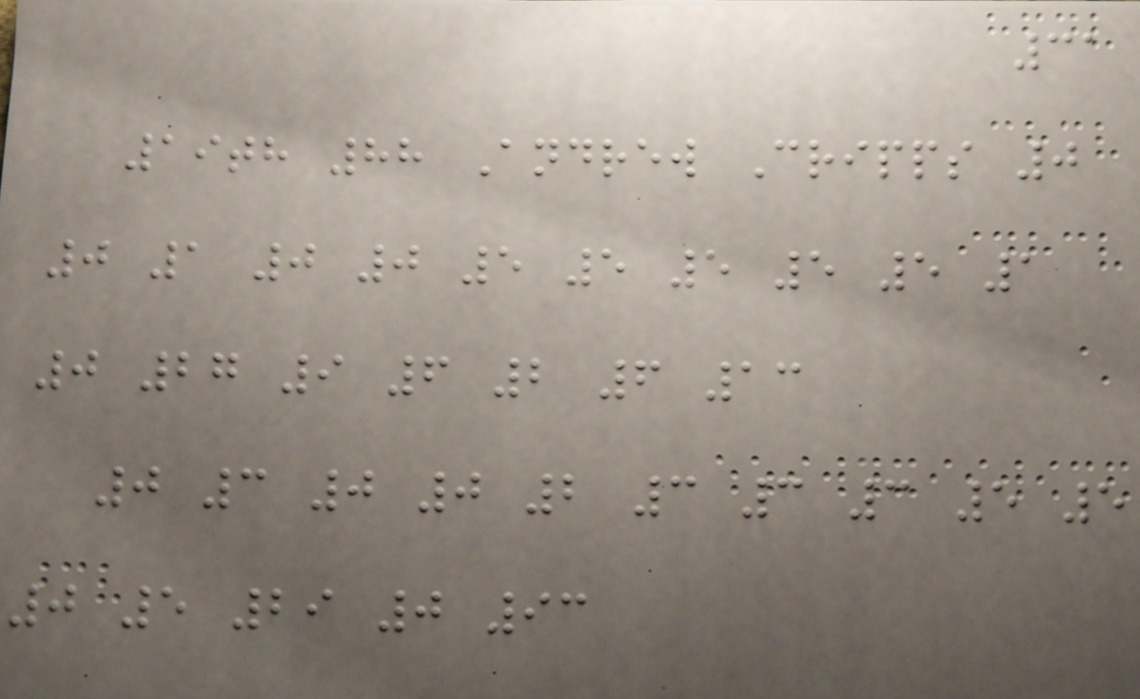31
19th 88 Andrew Cripps 0
0 1 0 0 5 5 5 5 5 1
0 27 9 6 2 6 13
0 3 0 0 2 3 3 3 5 5
0 5 29 0 93
